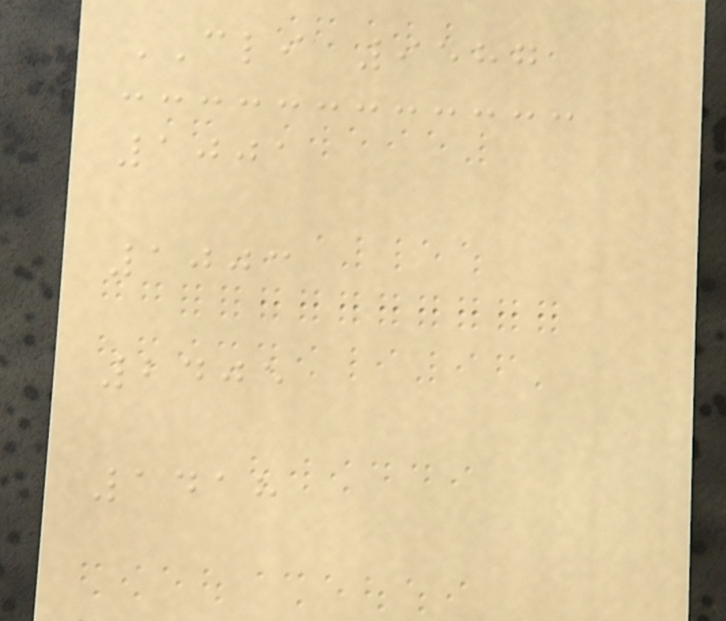CLI 9587
1001
1003
2405
1418
